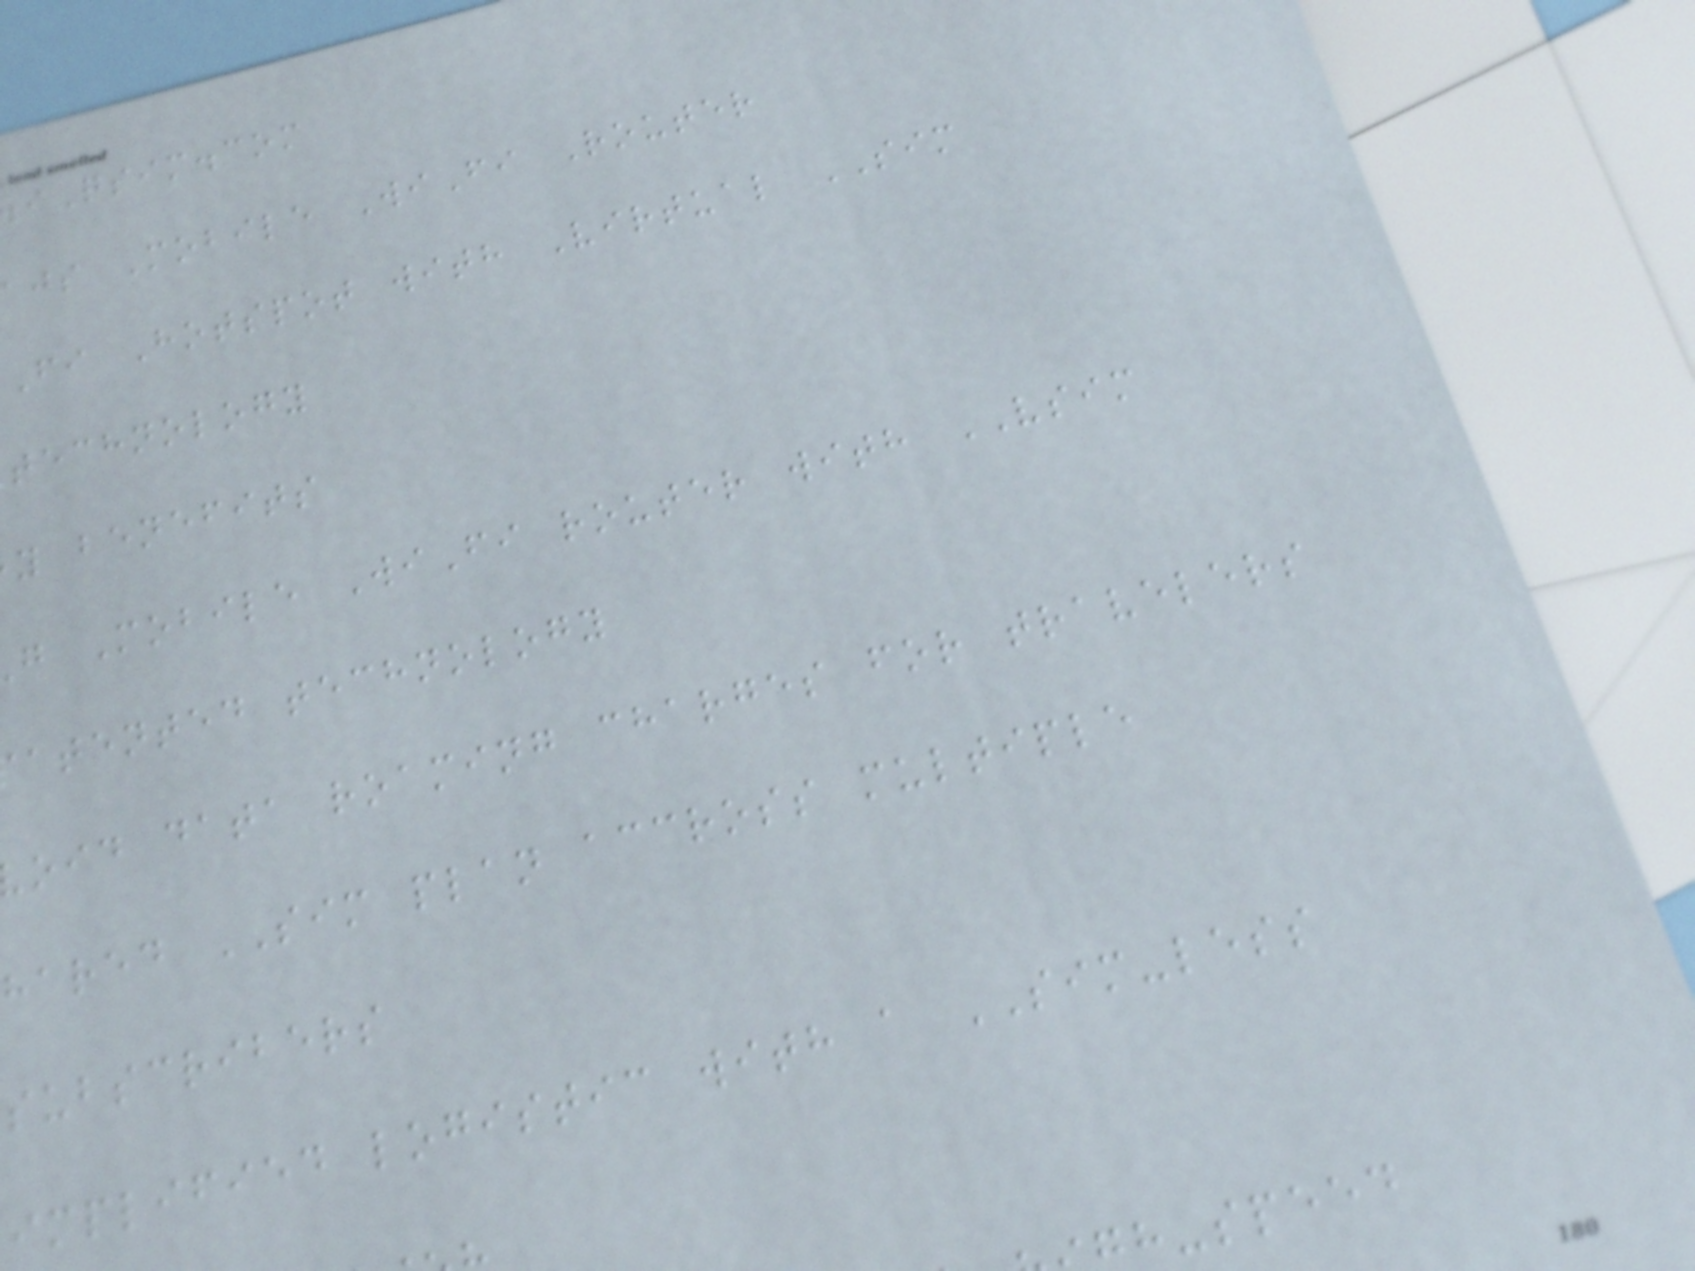iQsim.com
ajs Mobile WiFi Router
Fi Hotspot with Virtual SIM
technology
y benefits
g Mobile WiFi router with VSIM
atented technology
oid data roaming charges for travelers
hared SIM plan accross multiple
subscribers
implified logistic with a SIM-less
